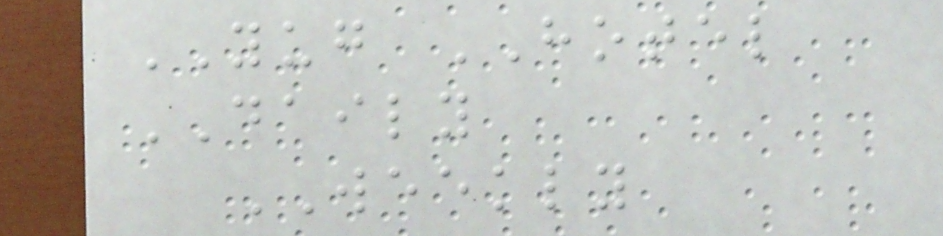YUG HOTEL
DAILY
WEEKLY
